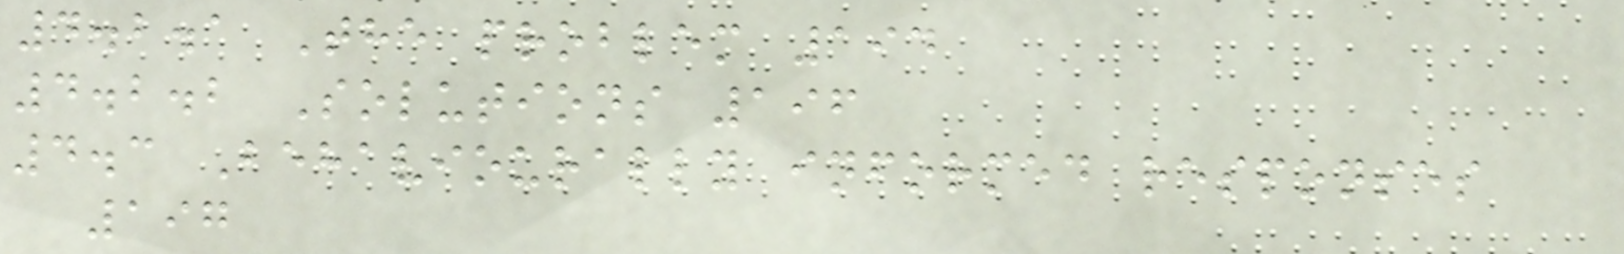4.2.1 The problem 194
4.2.2 Solutions 196
4.3 Behaviourally informed responses
197
